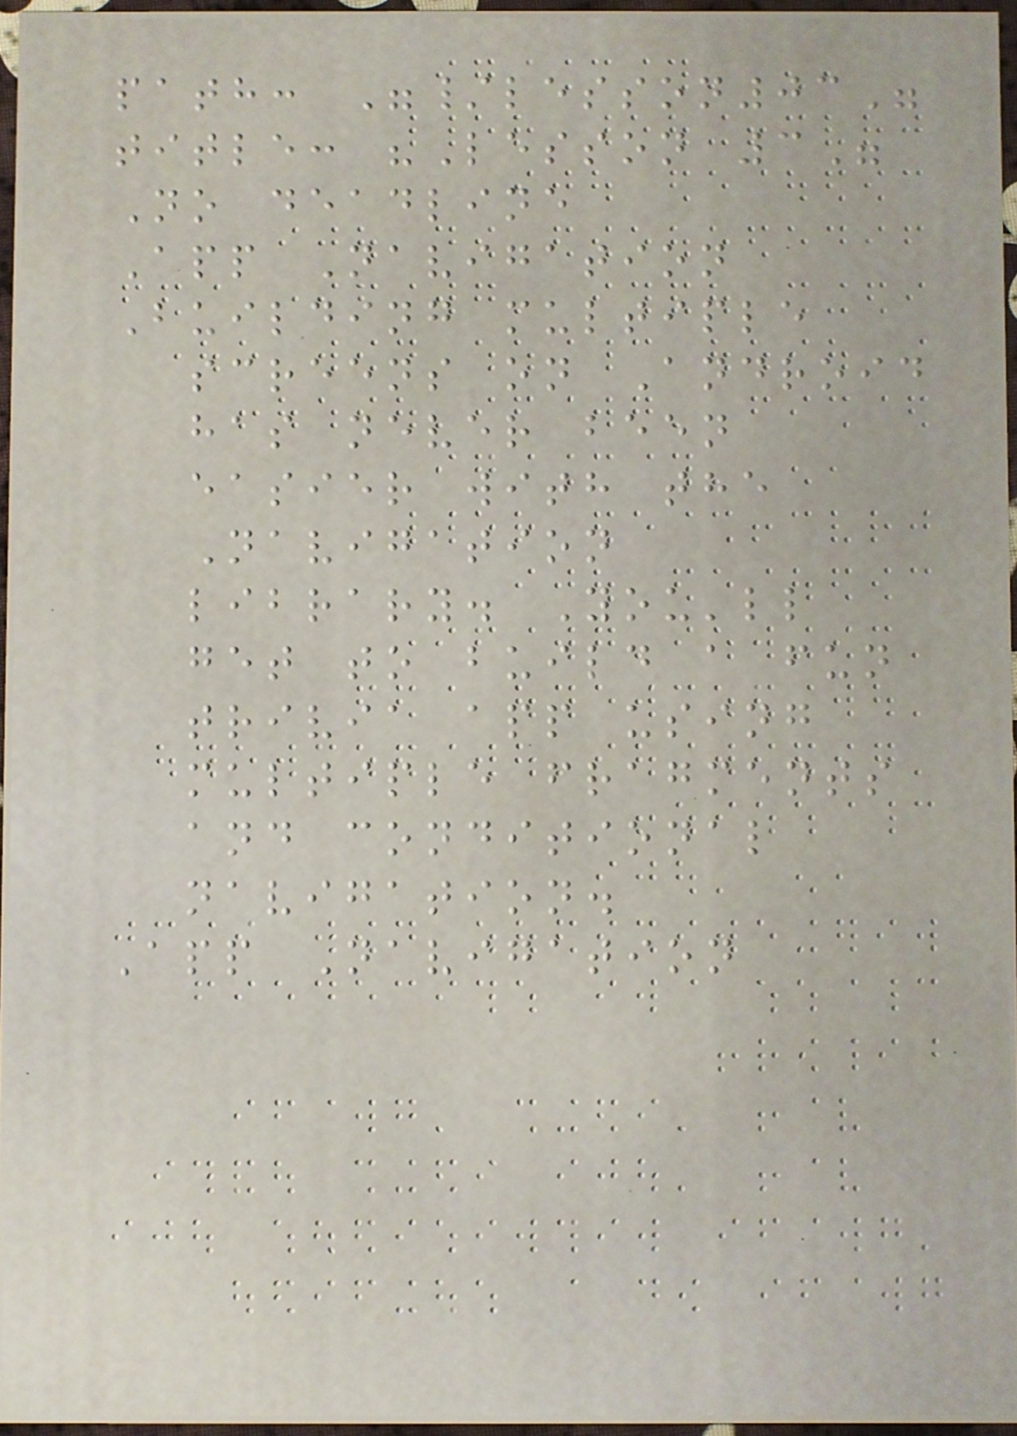path: "/lesson03"
title: "Lesson 3"
No deadline
App Navigation
Building multiple
screens on Android
has never been
easier with the
Navigation
library. You'll
get to build a fun
trivia app using
multiple fragments
and conditional
navigation.
App Navigation
